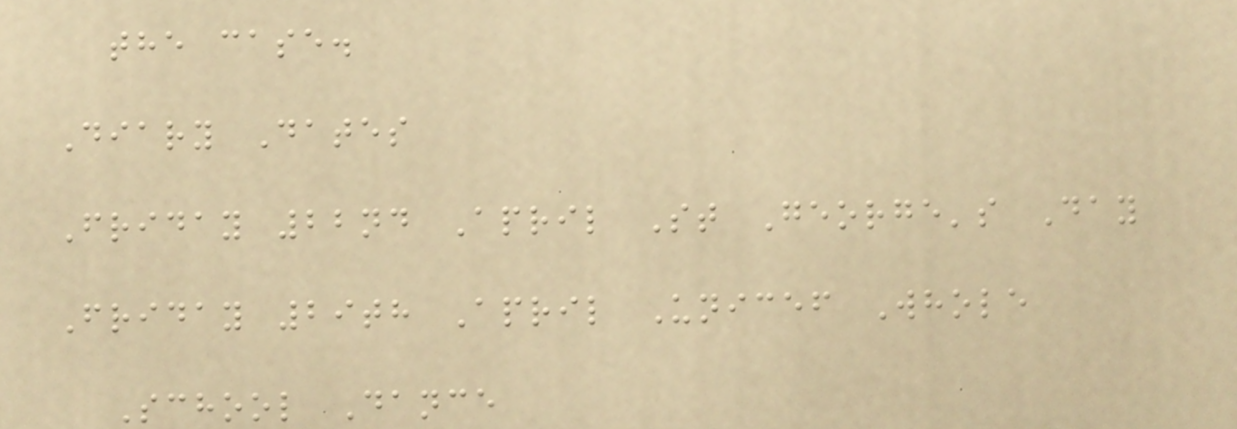the case.
Diary Dates
Friday 22nd April St George's Day
Friday 29th April Unicef Whole
School Dance
